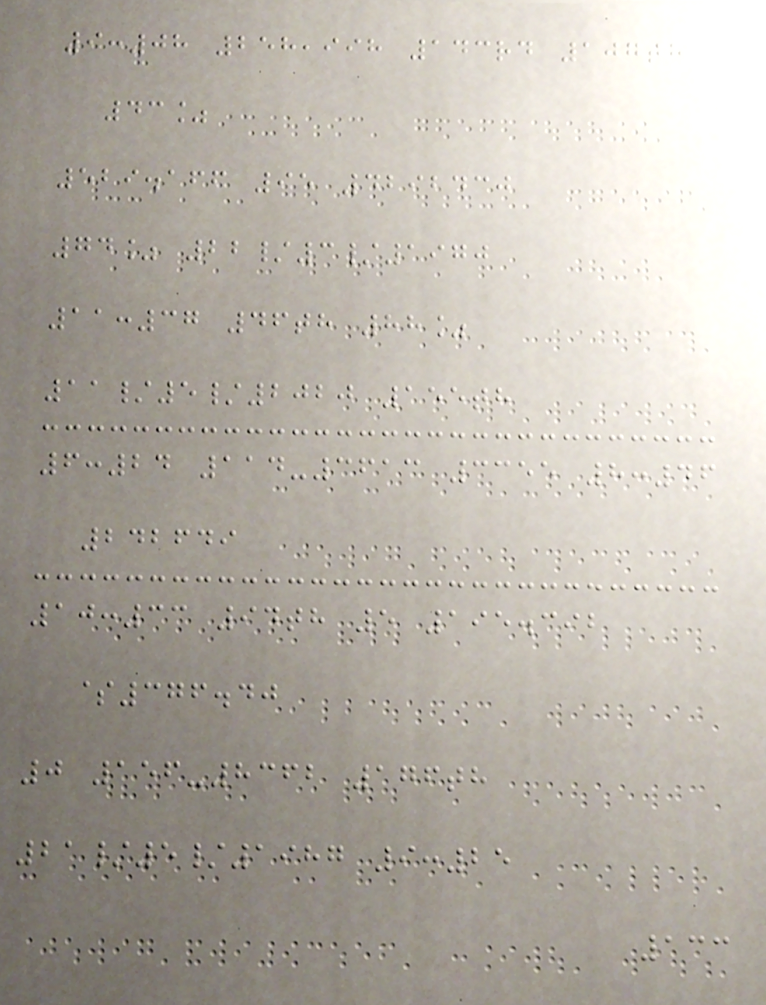9:08 258,998 143rd 107th
43%
529.166 95 4292430
74% 22/3/1970
11:37 46th 88%
11/5/2020 155th
6:24 114-3613 3355 8:46
242649
10:33 94th 5 195.392
$376.40
0 156-8362 176th
21/5/1987 9:25
133
